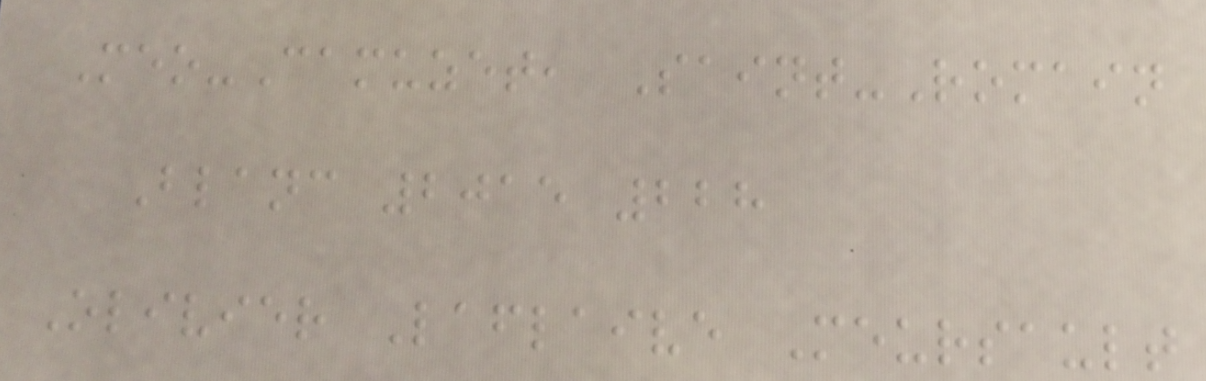Meo-Camuzet, Saint-Romain
Blanc 2015 228
Olivier Laflaive Meursault
